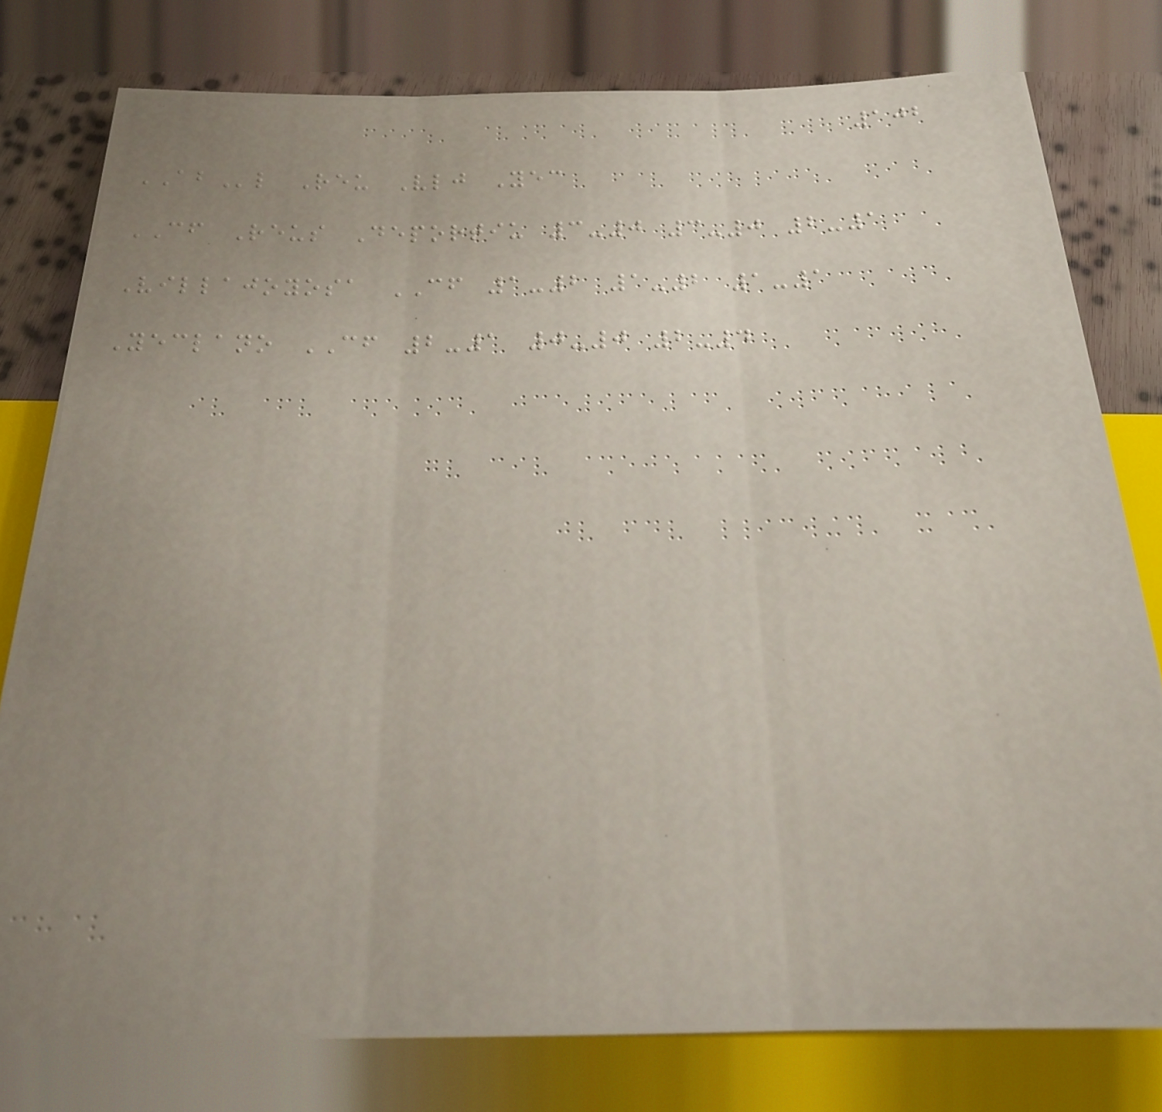102
ABl Reu Vlj Yec
CF Reus Deportiu 3-0 3-0 2-1
Villajoyosa CF 1-2 1-2 1-1
Yeclano CF 2-1 0-0 2-4
